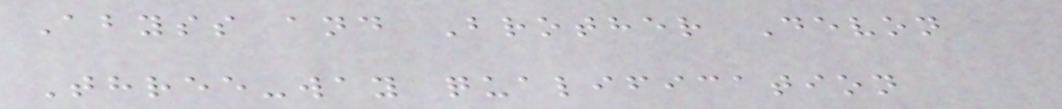Abyss and Brother Devon
Three-way qualification
